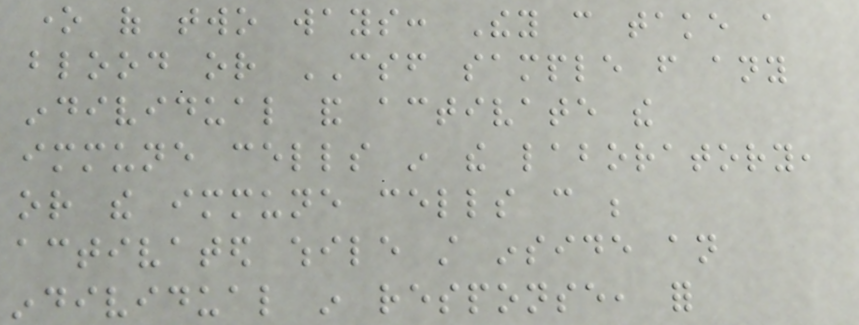one of two ways: They can take a
blood or CSF sample from any
individual and activate the
immune cells in the laboratory,
or the immune cells can be
activated while still inside an
individual in response, for
